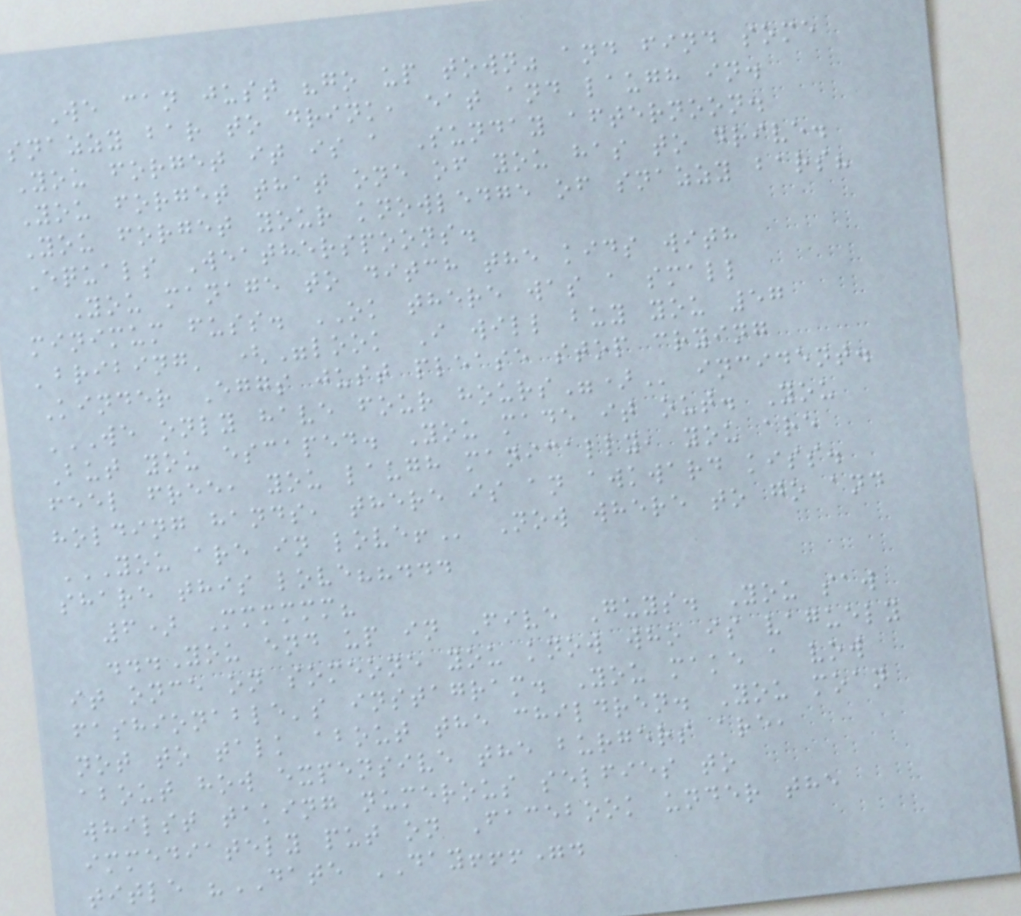We can just "go up town" and find some
snazzy bar to drink, eat and laugh in.
You forget it is a Sunday afternoon.
You forget that one of you has to drive.
You forget your knowledge of snazzy bars?
Equals Weatherspoons.
You manage to ditch the kids with
minimum fuss. OK there was a small
'bribing' ("look I will buy you 57
Kinder Eggs just please stop crying
WE ONLY HAVE FOUR HOURS") incident.
But you escaped. You made it out. You
feel free, you laugh manically, you are
holding hands, there is an awkward kiss.
YOU ARE IN LOVE! Now where to go and
share this love??...
6) Mmmmmm?
...You end up in Five Guys. You saw
it once on someone you know who is vaguely
fashionable's instagram. You make a vow
not to talk about the children. You moan
about how expensive the burgers are,
whilst taking numerous selfies to
immediately put on Facebook under the
title "DATE DAY!!!".
